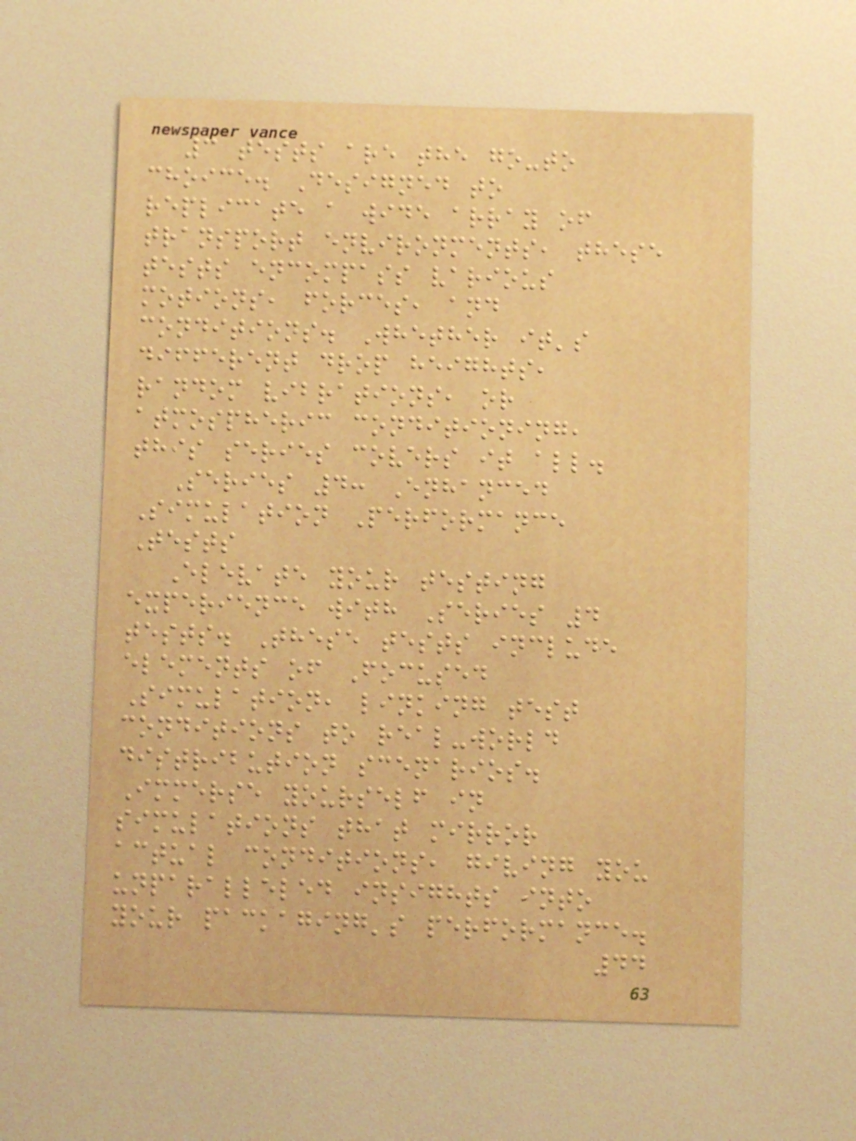3 tests are the go-to
choice. Designed to
replicate a wide array of
transport environments, these
tests encompass various
motions, forces, and
conditions. Whether it's
different drop heights,
random vibrations, or
atmospheric conditioning,
this series covers it all.
Series 4: Enhanced
Simulation Performance
Tests
Elevate your testing
experience with Series 4
tests. These tests include
elements of Focused
Simulation, linking test
conditions to real-world
distribution scenarios.
Immerse yourself in
simulations that mirror
actual conditions, giving you
unparalleled insights into
your packaging's performance.
44
